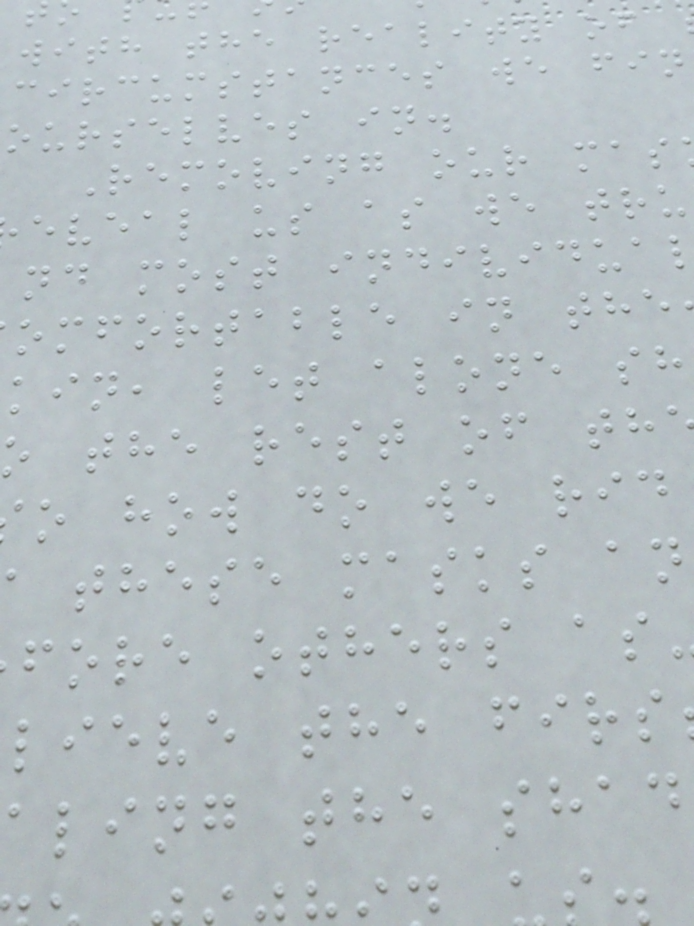with the reality of
circumstances we fin
ourselves in.
Removing our mas
eveal us as we tru
nd most individua
omfortable in the
kin, let alone sh
the rest of th
o how do we rid
these masks an
fore others as
lieve the firs
aling the shad
